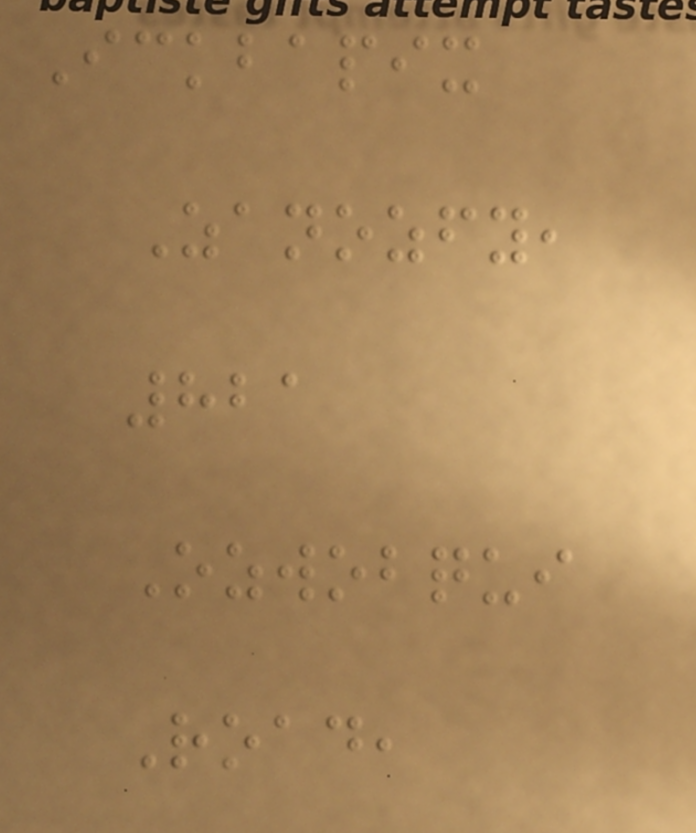Ickbapix
Zanozfy,
821
Ozwobqui
Road,
